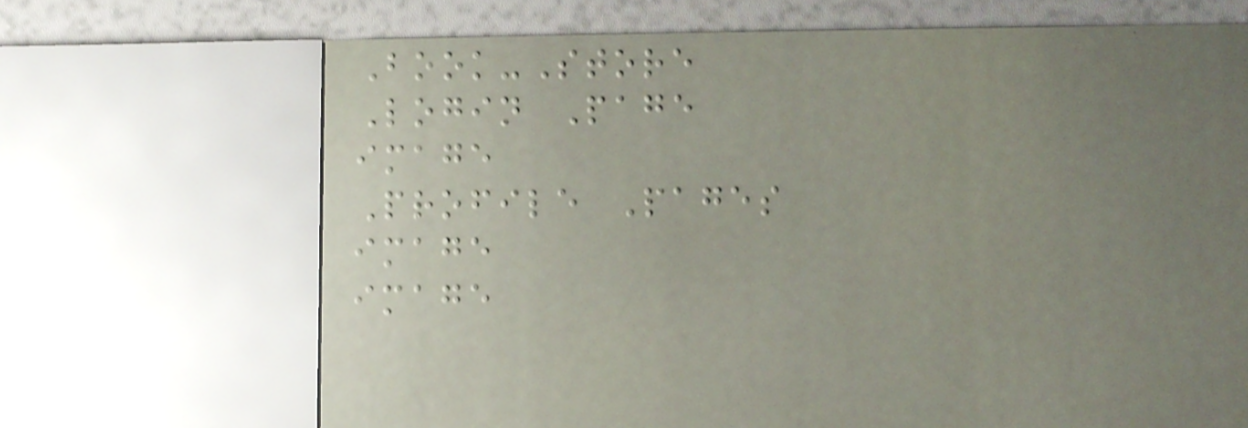Book-Store
Login Page
image
Profile Pages
image
image
